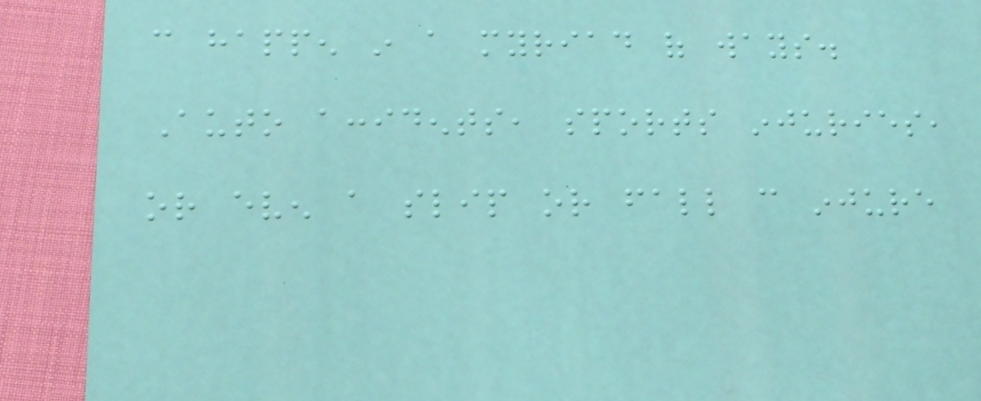can happen in a myriad of ways.
Auto accidents, sports injuries,
or even a slip or fall can injure
